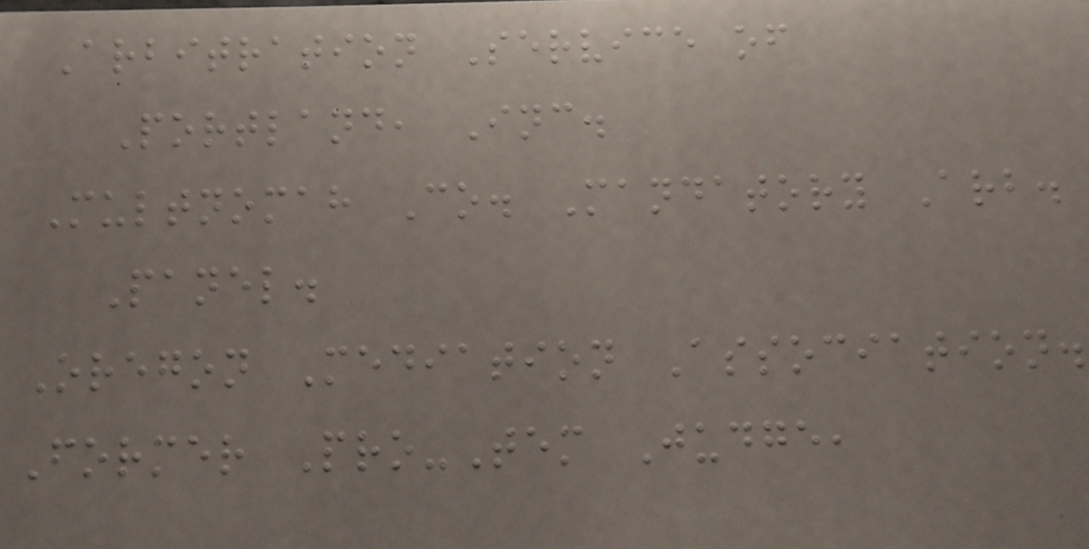Arbitration Service of
Portland, Inc.
Multnomah Co. Mandatory Arb.
Panel.
Oregon Mediation Association.
Former Pro-Tem Judge,
